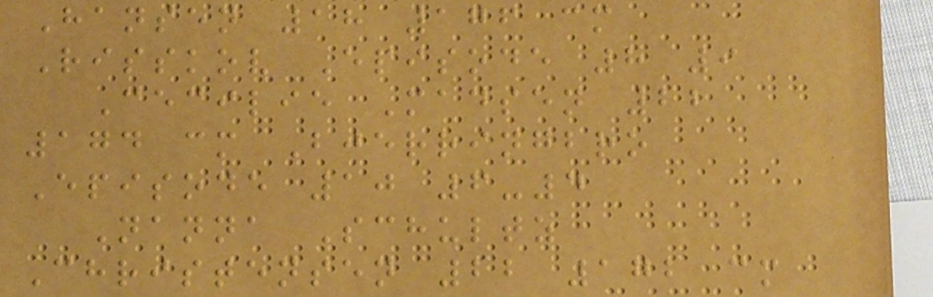Hansen 18 176 cm
Risskov Episode 8 9
Cecilie Madsen 22
174 cm Bjerringbro
Episode 10 6-4
Nanna Schultz
Christensen 22 172 cm
